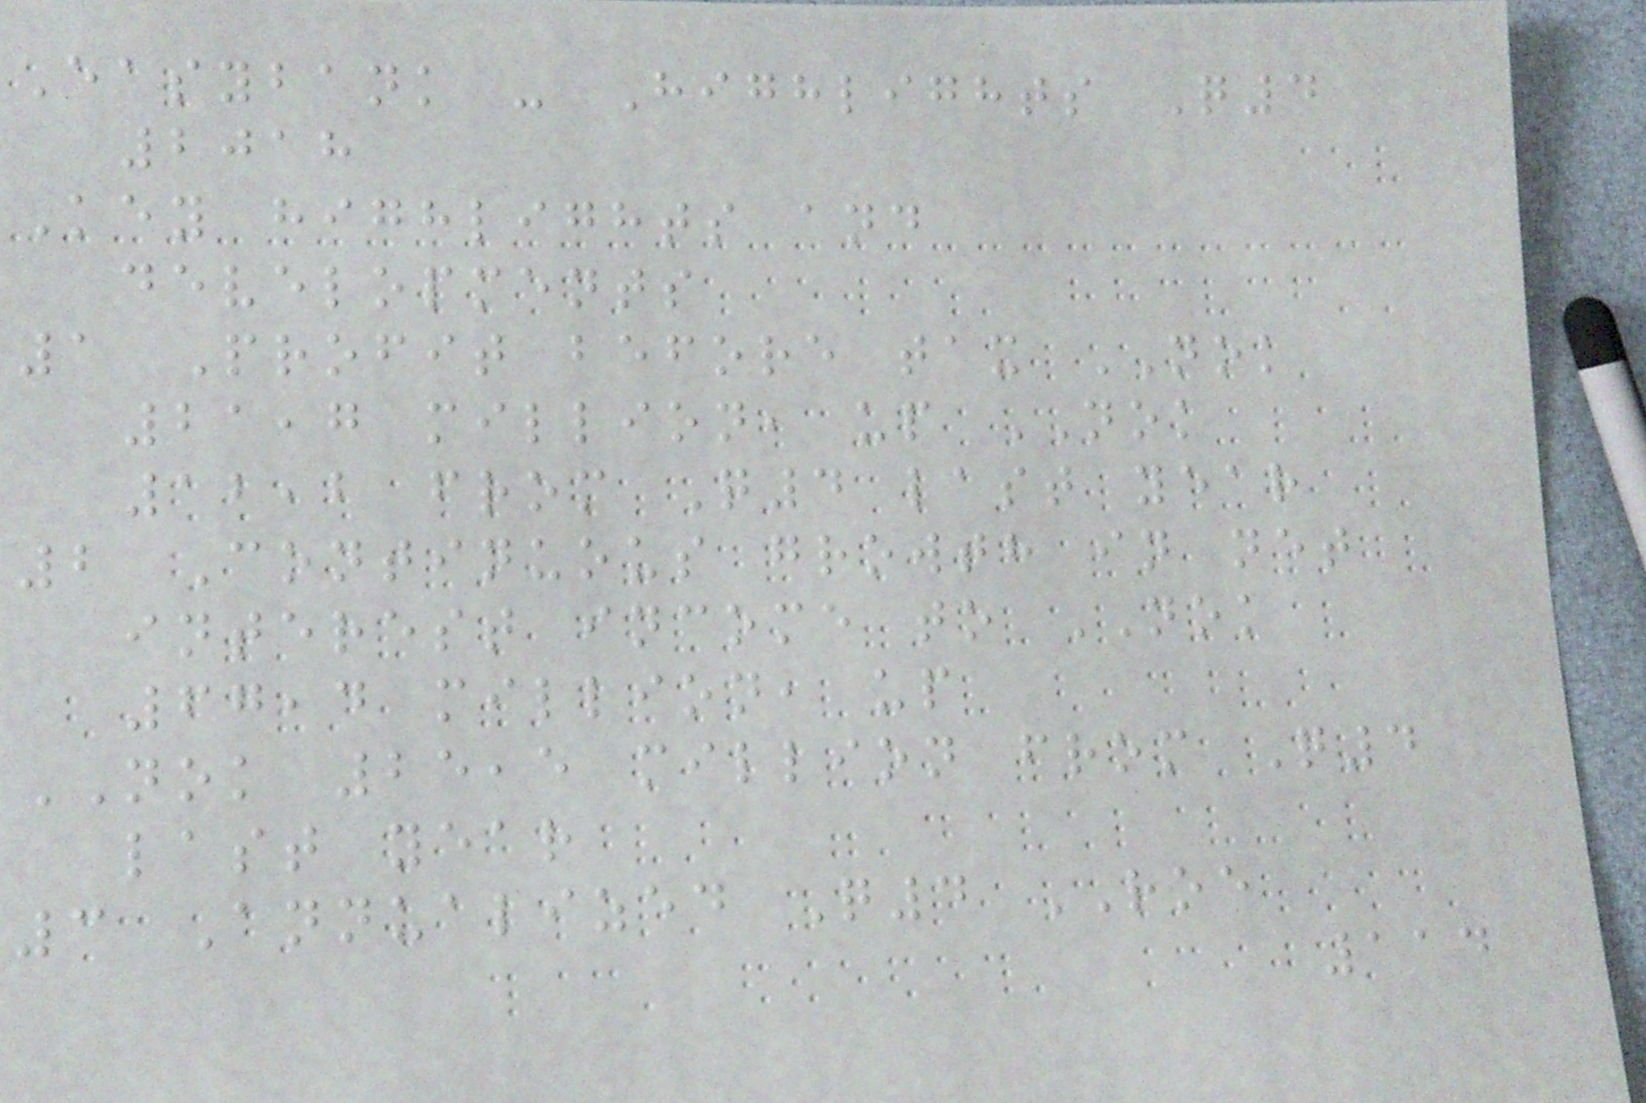Easybank - Highlights Q4
2018
Key highlights and
developments
1 Profit before tax NOK
21,7 million, up NOK
12,2 from Q4 last year
2 Continuous growth in net
interest income to NOK
67,4 million, up
NOK 25,5 million from Q4
last year
3 Annualized Q4 ROE
114
